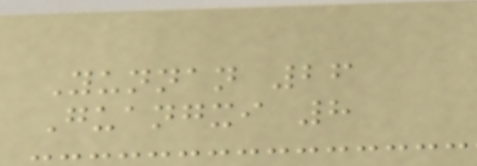Yunnan 26
Guangxi 8
